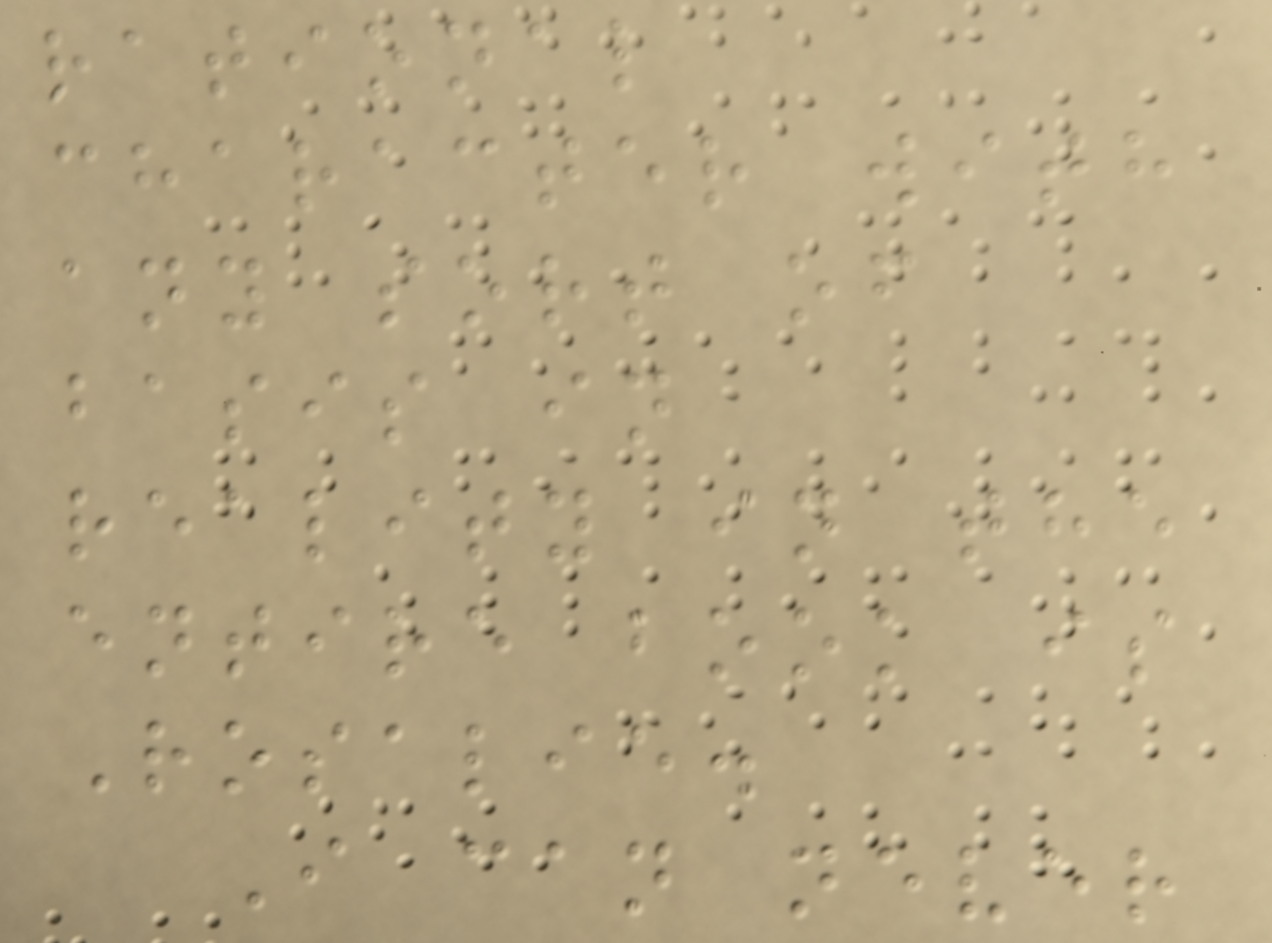rational
character with
any sort of
basis in
reality in the
entire book is
Rosalie.
I can never
